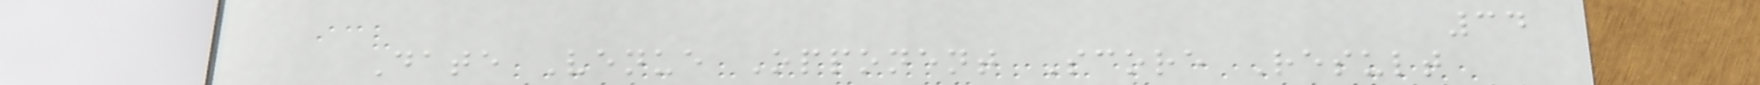34
Date Venue Opponent Score Result
